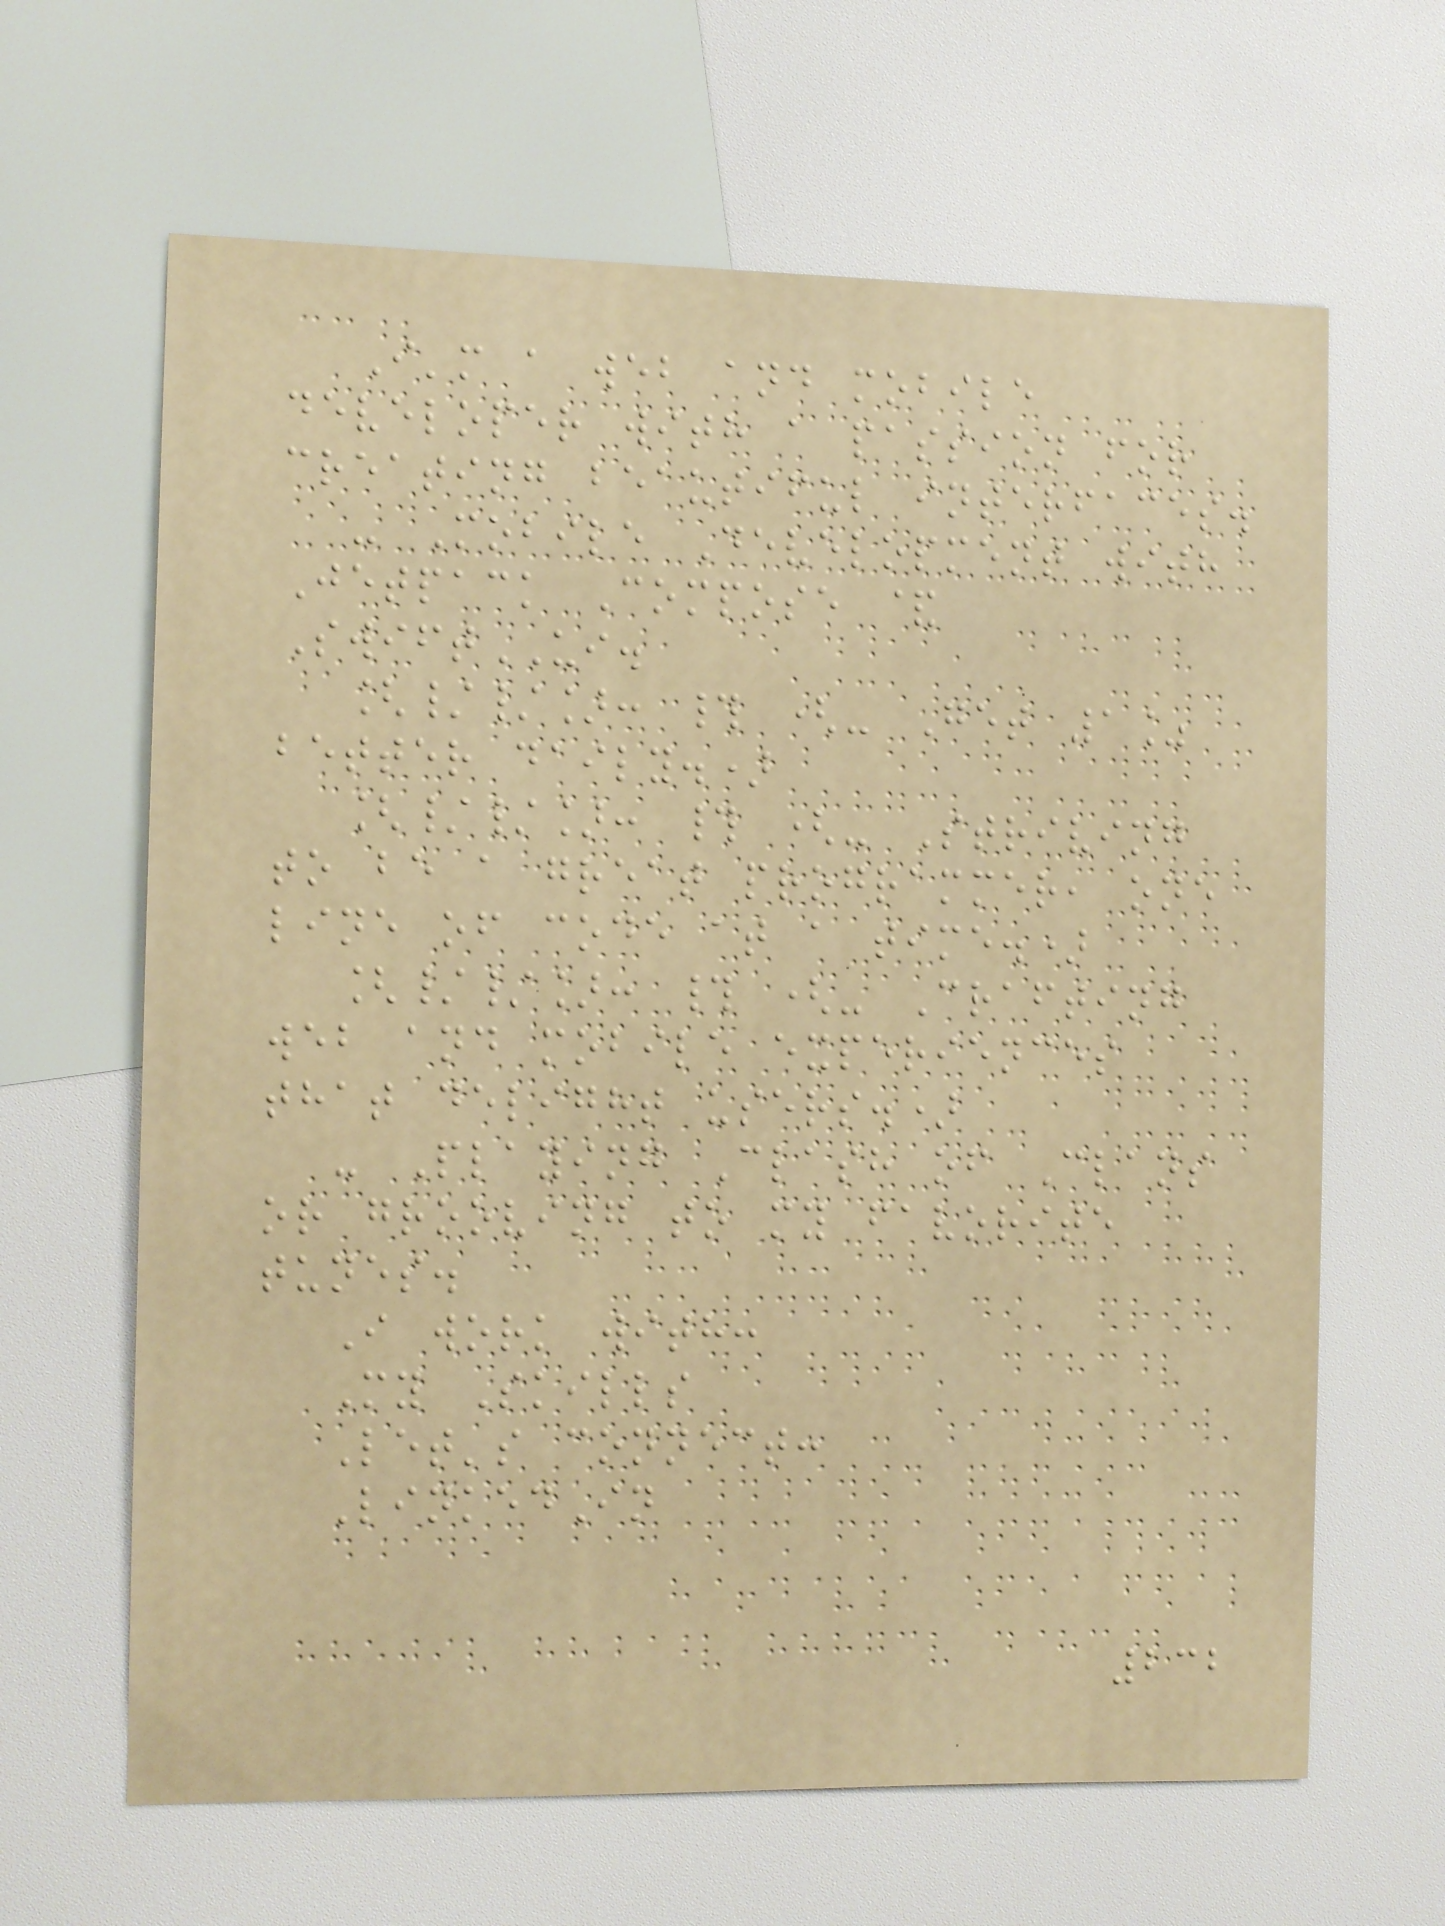I'm a web and mobile
developer with a passion for
creating beautiful interfaces.
- Mobile Development with
Jetpack Compose &
SwiftUI.
[//]: # (- Get 1%
better daily.)
[//]: # (- Striving
to be a great programmer, one
line of code at a time.)
[//]: # (- Crafting
web and mobile experiences
that delight users.)
- Playing Clash of Clans
or grooving to my favorite
tunes.
I work with:
My Skills
Let's connect:
LinkedIn
232
